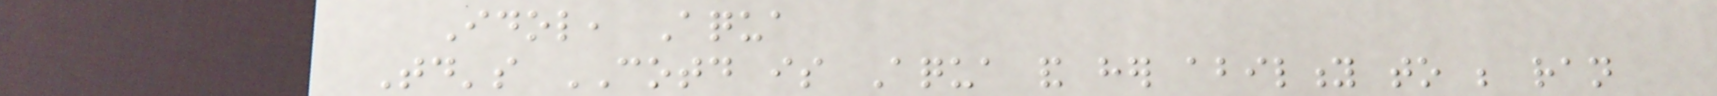Idol, Aqua
Today's COTD is Aqua and her ability to be ran
